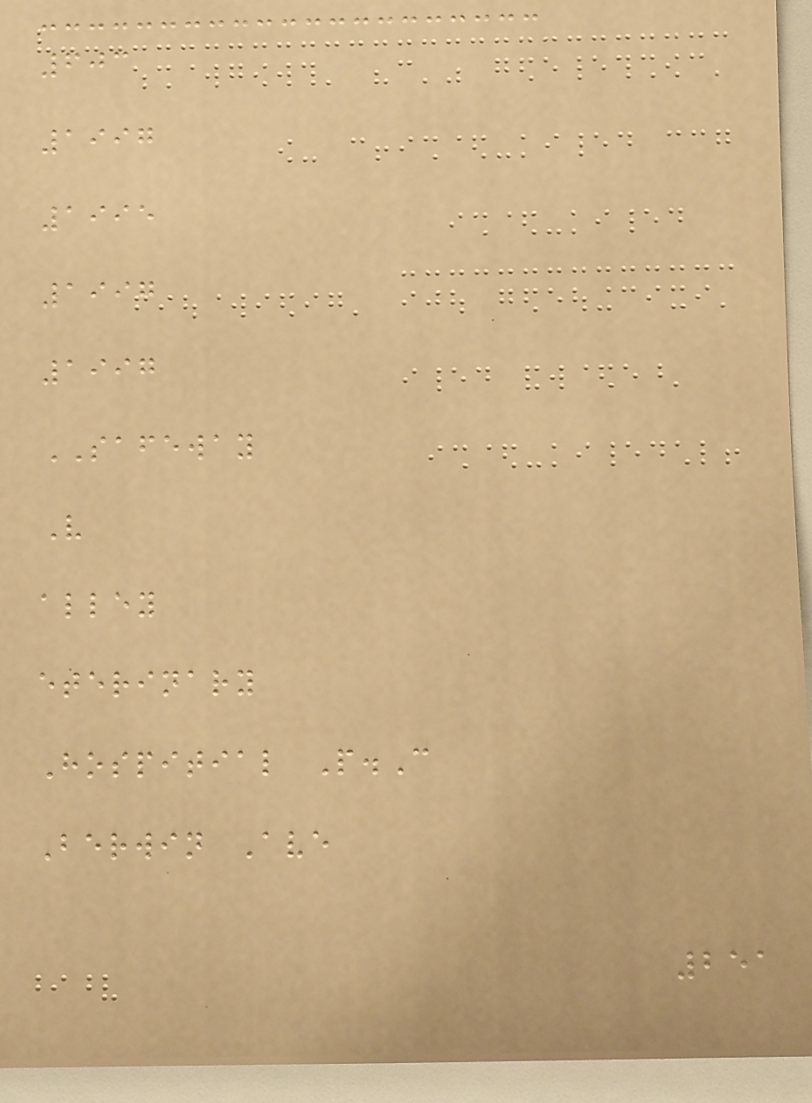603
1997
1995
1997
1997
SAFEWAY
V
alley
eterinary
Hospitial P.C
Berwin Ave
251
